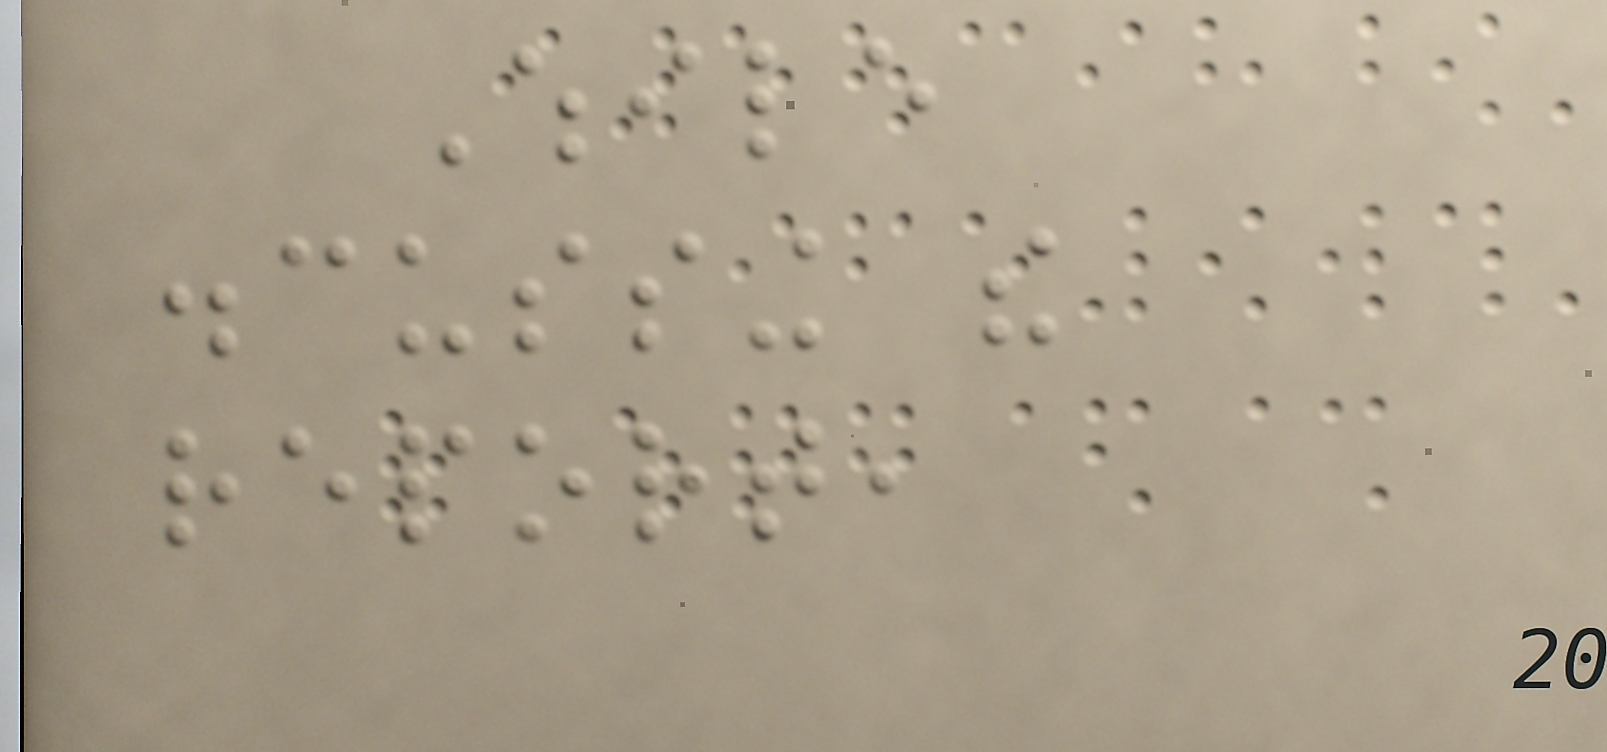While
discussing the
report,
